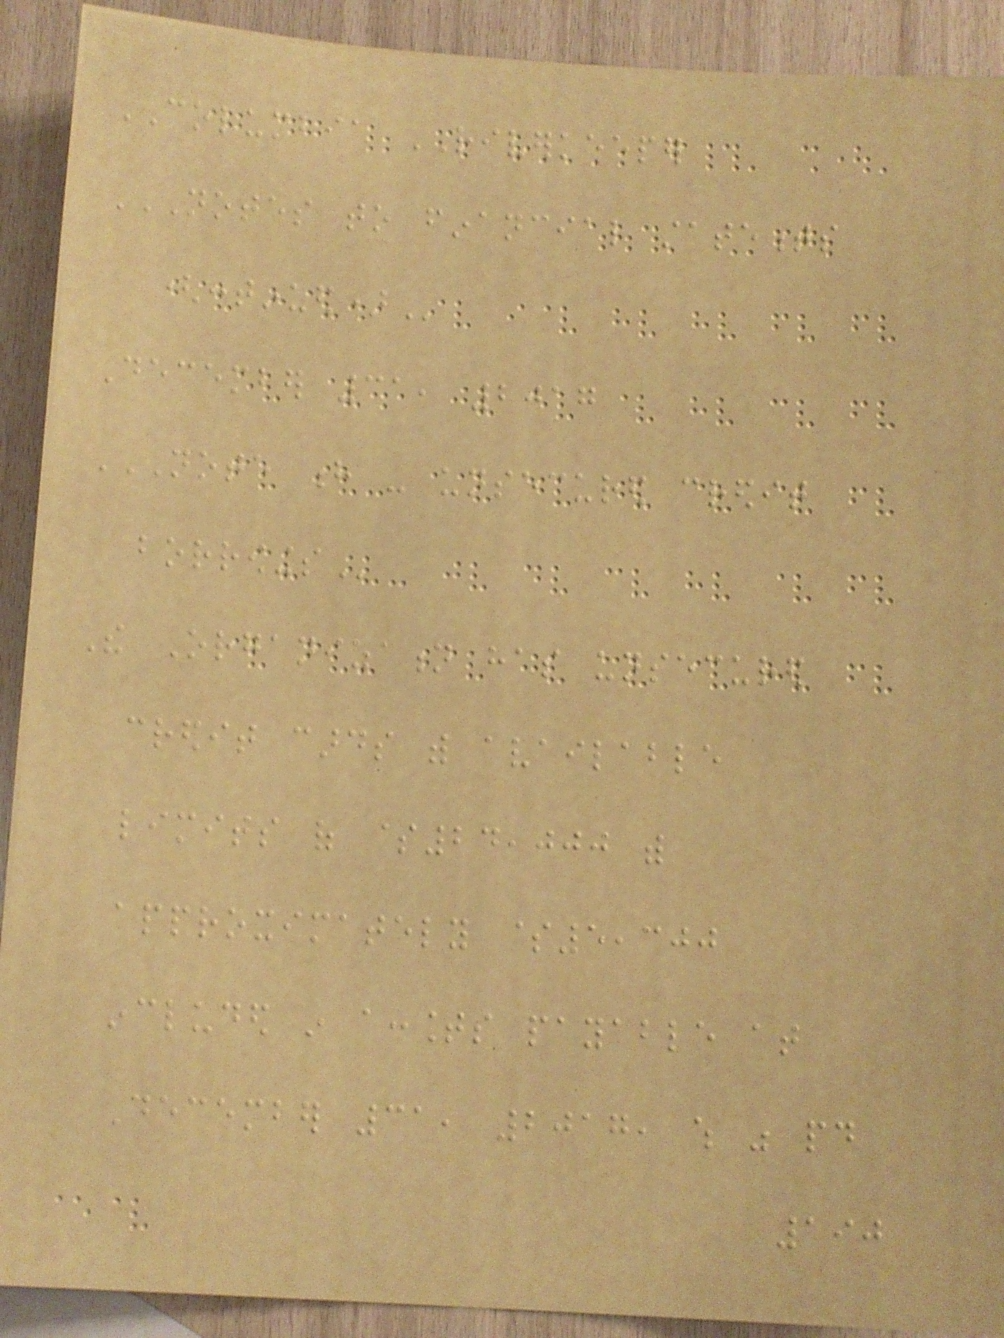COLUMBIA RIVERKEEPER
NOTES TO FINANCIAL STATEMENTS
(CONTINUED)
December 31, 2017
NOTE H - UNSECURED CREDIT
BORROWINGS
The Organization has unsecured
credit cards with available
limits of $24,000 with
approximately $5,300
included in accounts payable at
December 31, 2017, which was paid
190
